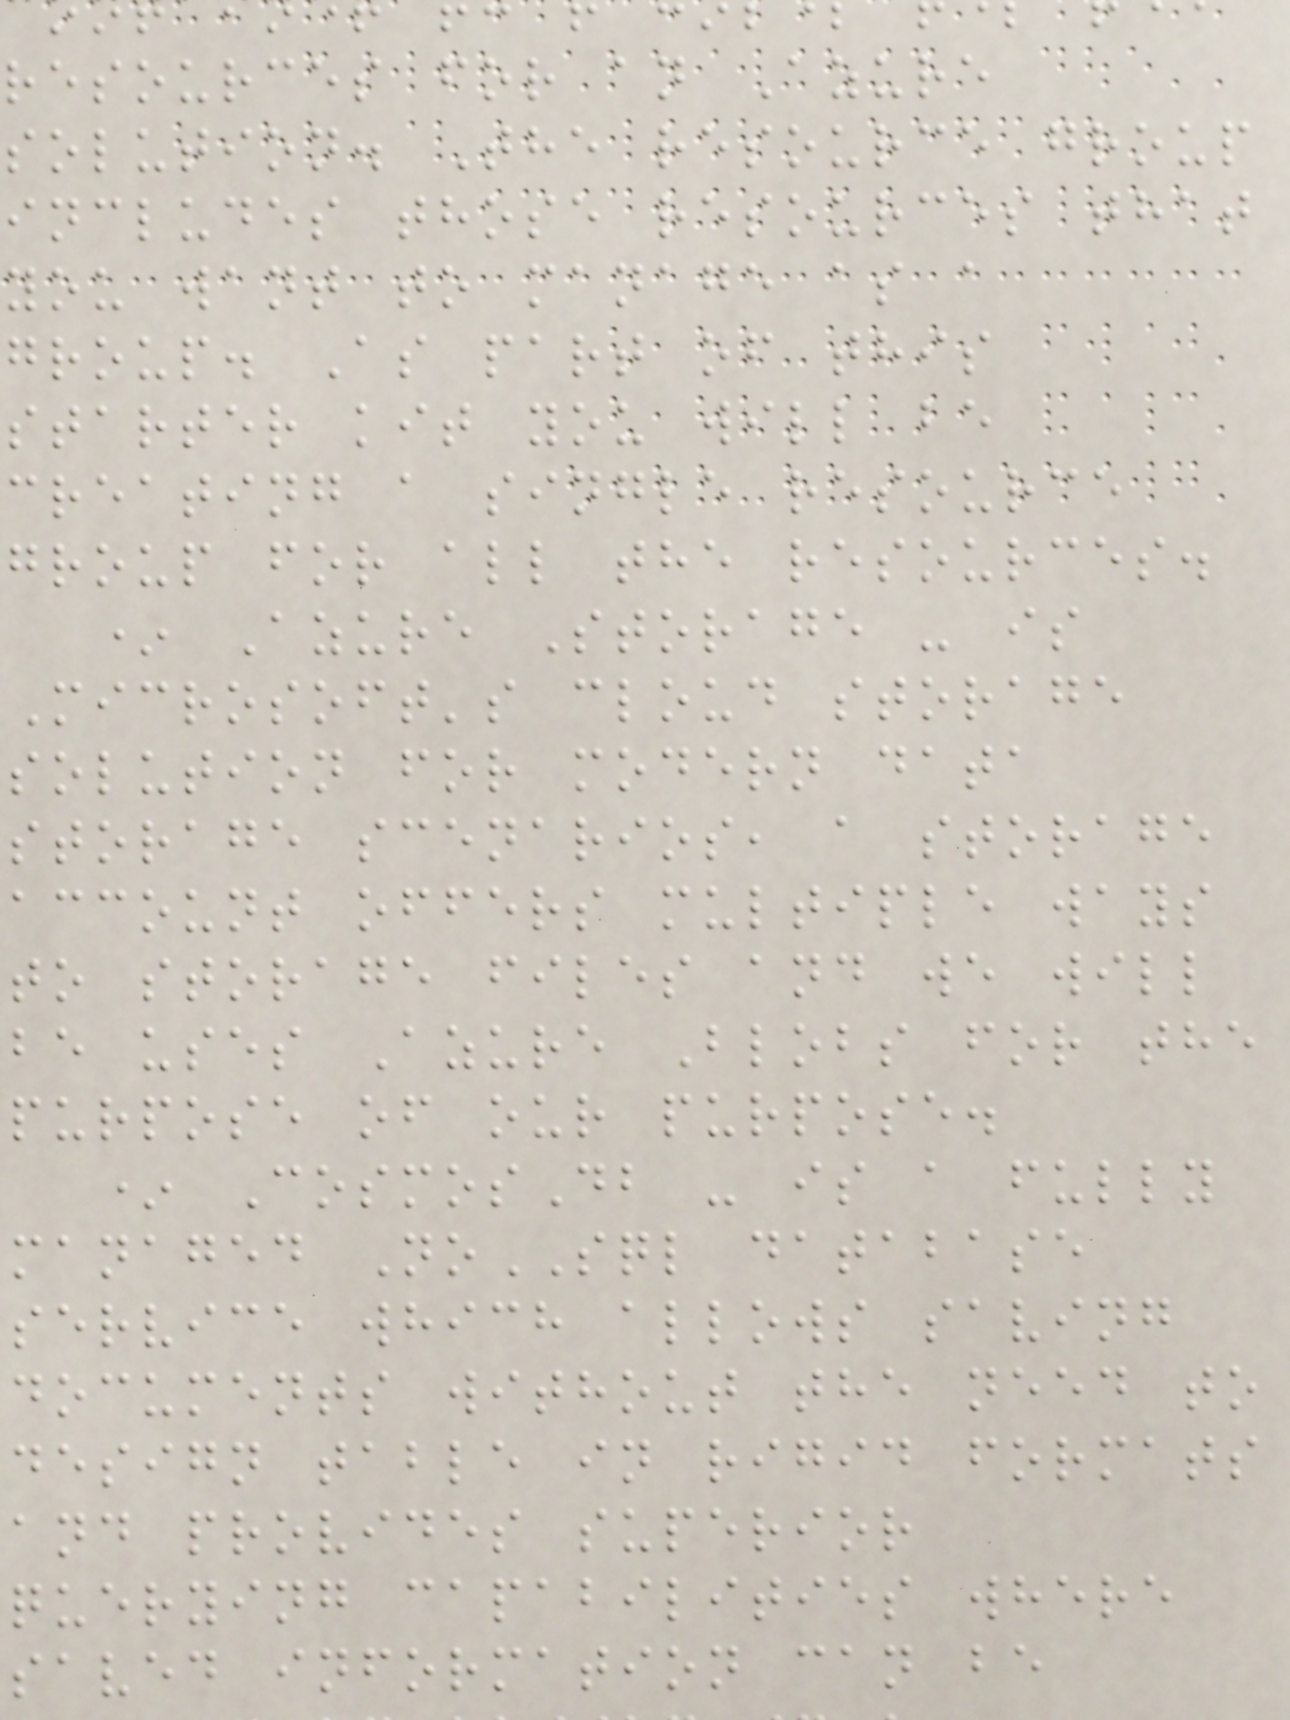resources for an Azure
solution. The resource group
includes those resources that
you want to manage as a
group. As part of this
starter kit you will be
creating a single resource
group for all the resources.
* Azure Storage - is
Microsoft's cloud storage
solution for modern data
storage scenarios, a storage
account offers multiple ways
to storage files and we will
be uses Azure Blobs for the
purpose of our purpose.
* CosmosDb - is a fully
managed NoSQL database
service which allows saving
documents without the need to
design table in rigid formats
and provides superior
querying capabilities where
saved information can be
